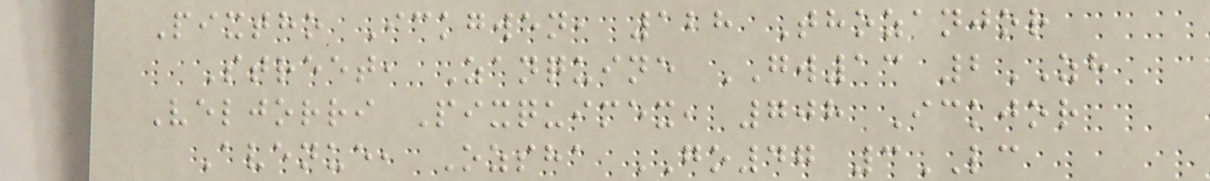Pixtho Ickgwen, 128 Thozanjor
Street, Zanquine GW13 2ZH
Veljorri Pixquimex, 708 Ickjor
Avenue, Ozsha GO47 3LC
